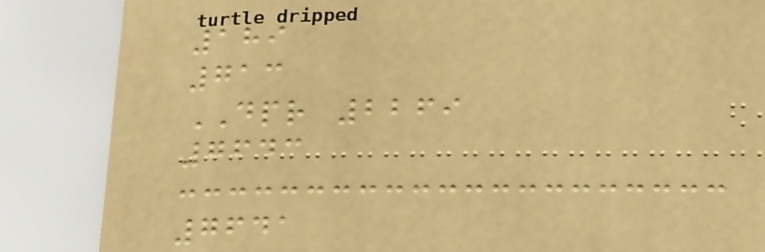189
713
DPR 2269
7643
7641
